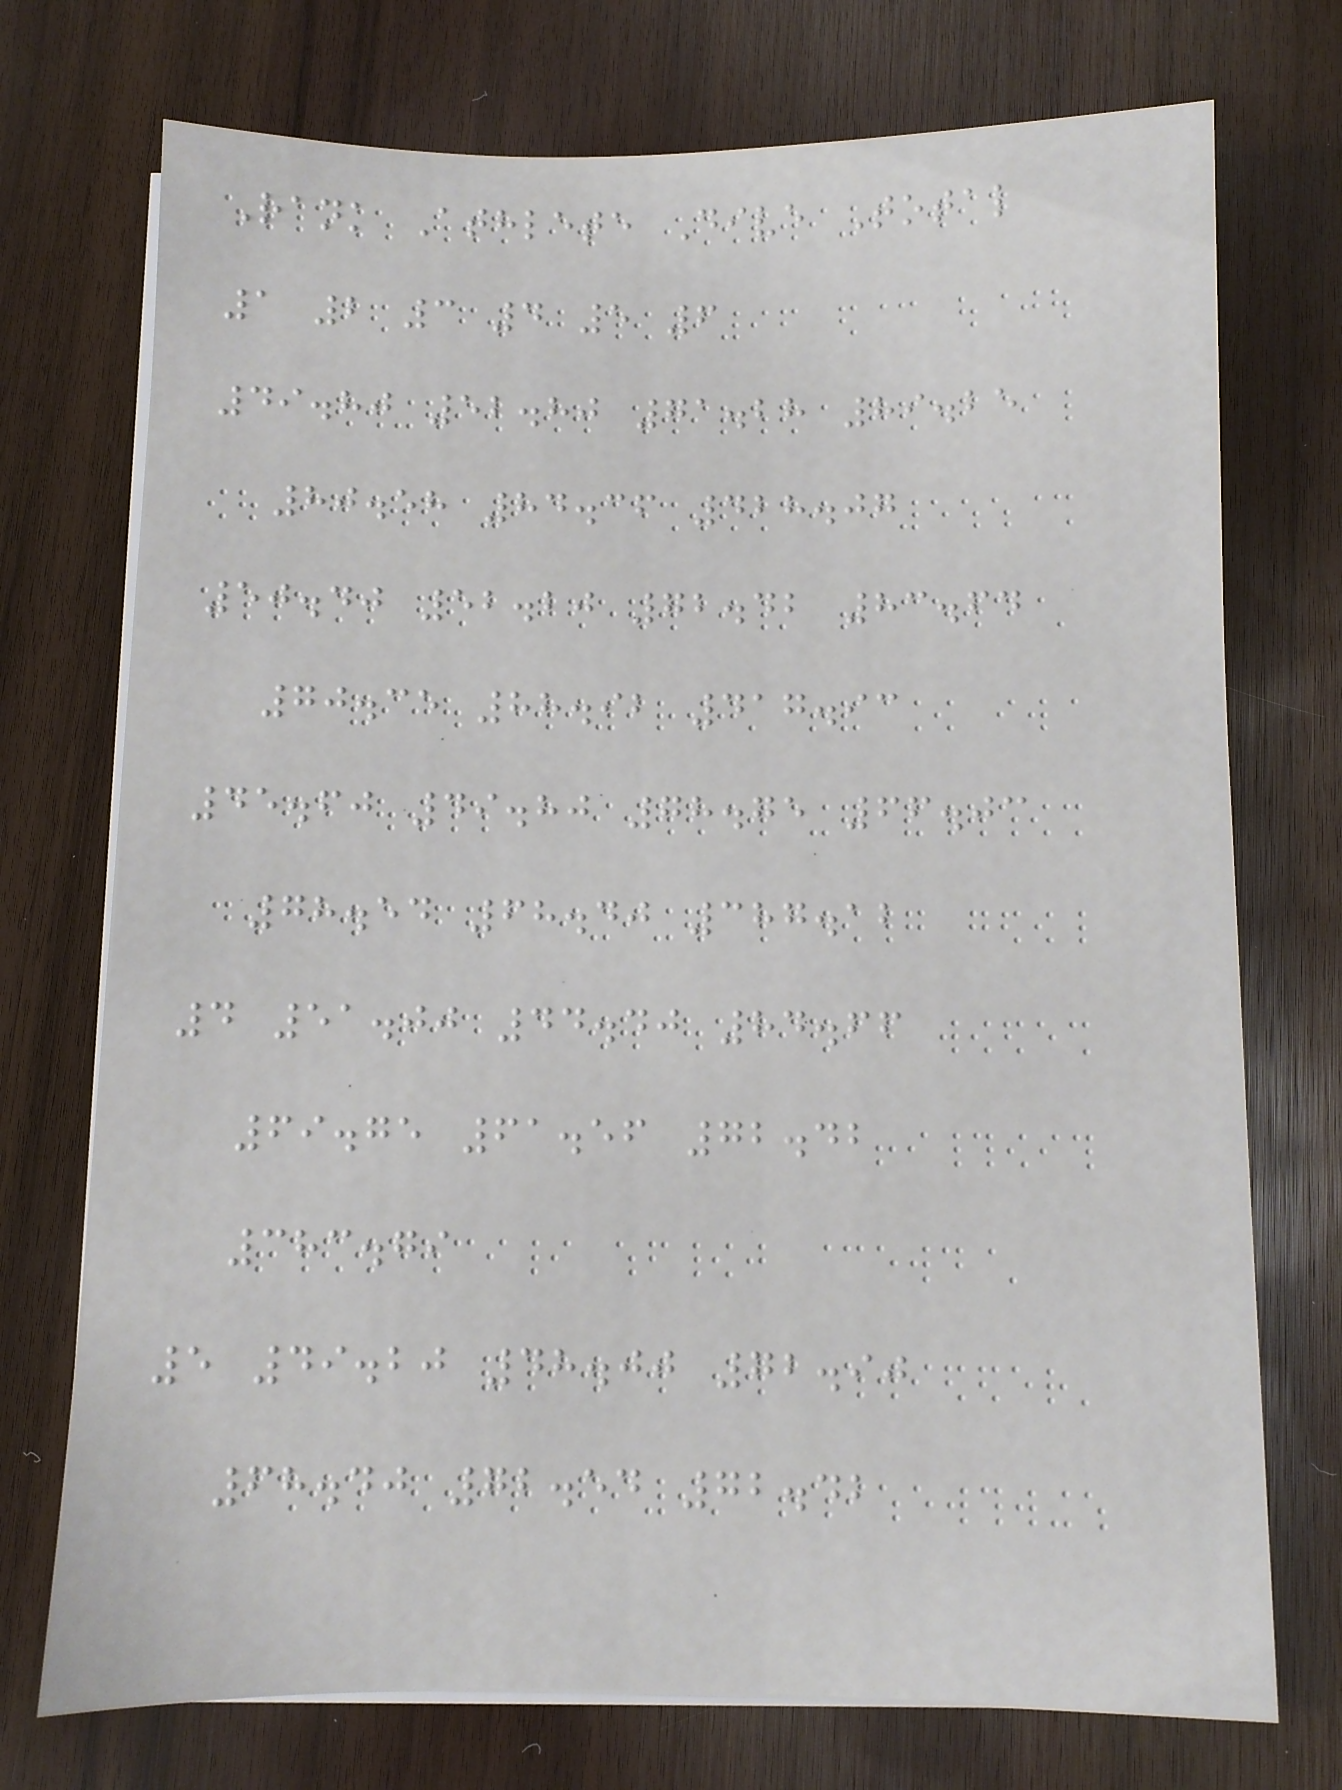Rank Athlete Dive Total
1 2 3 4 5 6
49.80 52.80 71.28 89.25
80.58 84.36 428.07
50.40 52.20 72.42 83.64
70.35 88.92 417.93
45.60 49.80 78.75 66.03
78.54 68.40 387.12
4 51.00 44.40 84.66
69.75 61.56 72.42
383.79
5 49.20 48.00 72.90
68.40 72.54 72.42
